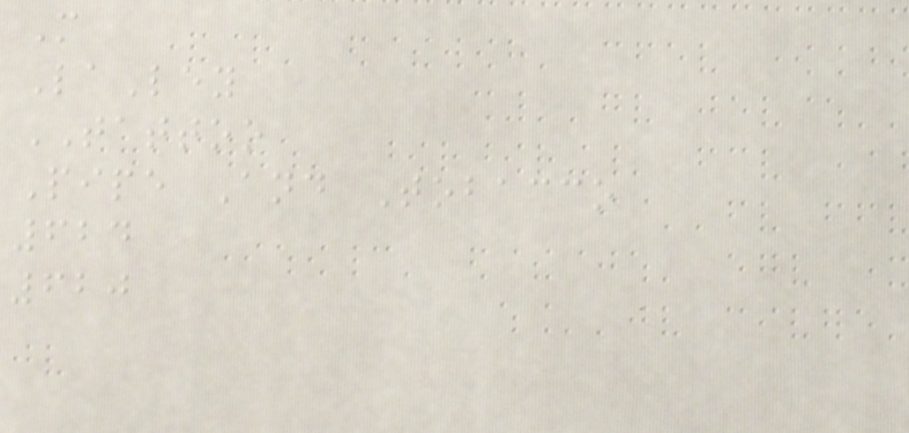M
LaLey
TATTOO
Pipe And Tobacco
624
620
